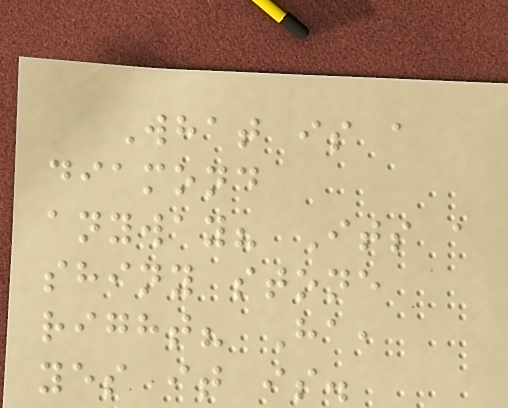What is a
diamond
anyway? Its a
shiny stone
right? Ha,
yes it is.
